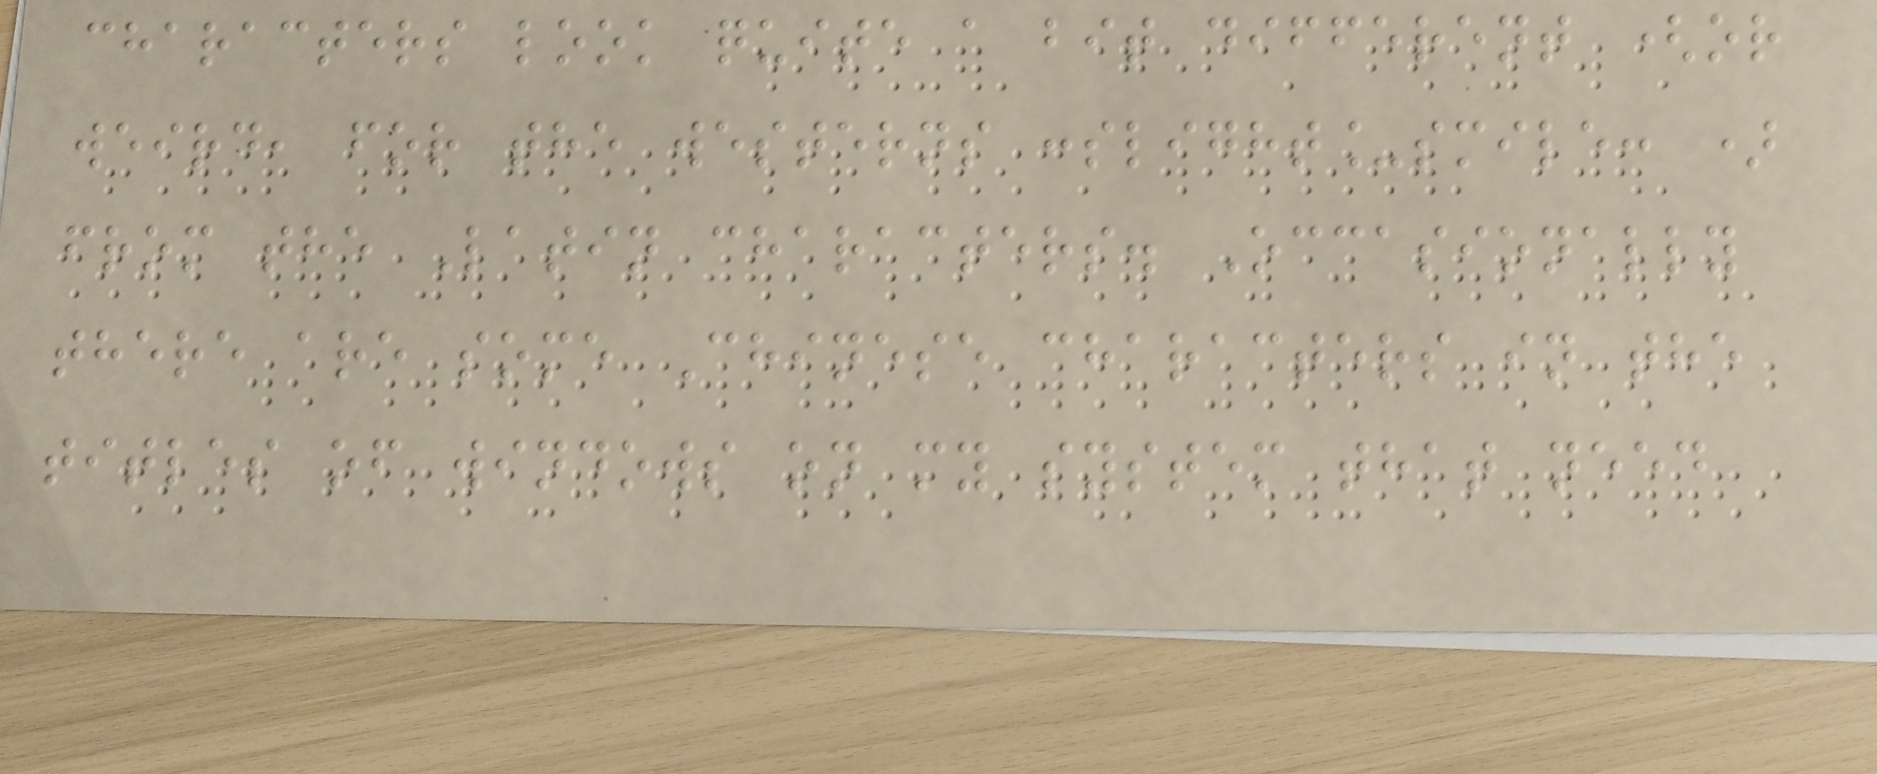characters look quite a bit different (or
weird, for the westerns :slight_smile: )
from the Latin characters. Occasionally
there are some Chinese characters in the
titles of windows on my system that need
